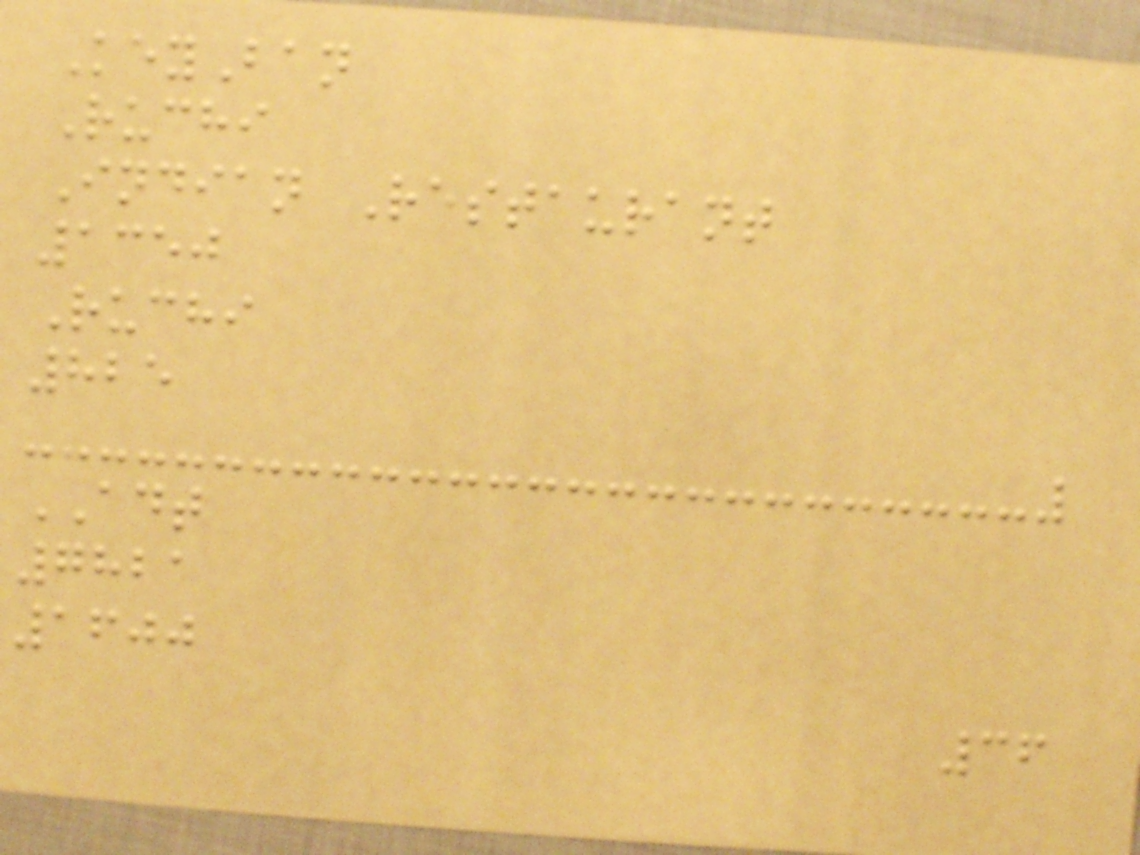KeyBan
Ruchi
Indian Restaurant
1350
Ruchi
825
ADT
7821
1600
36
